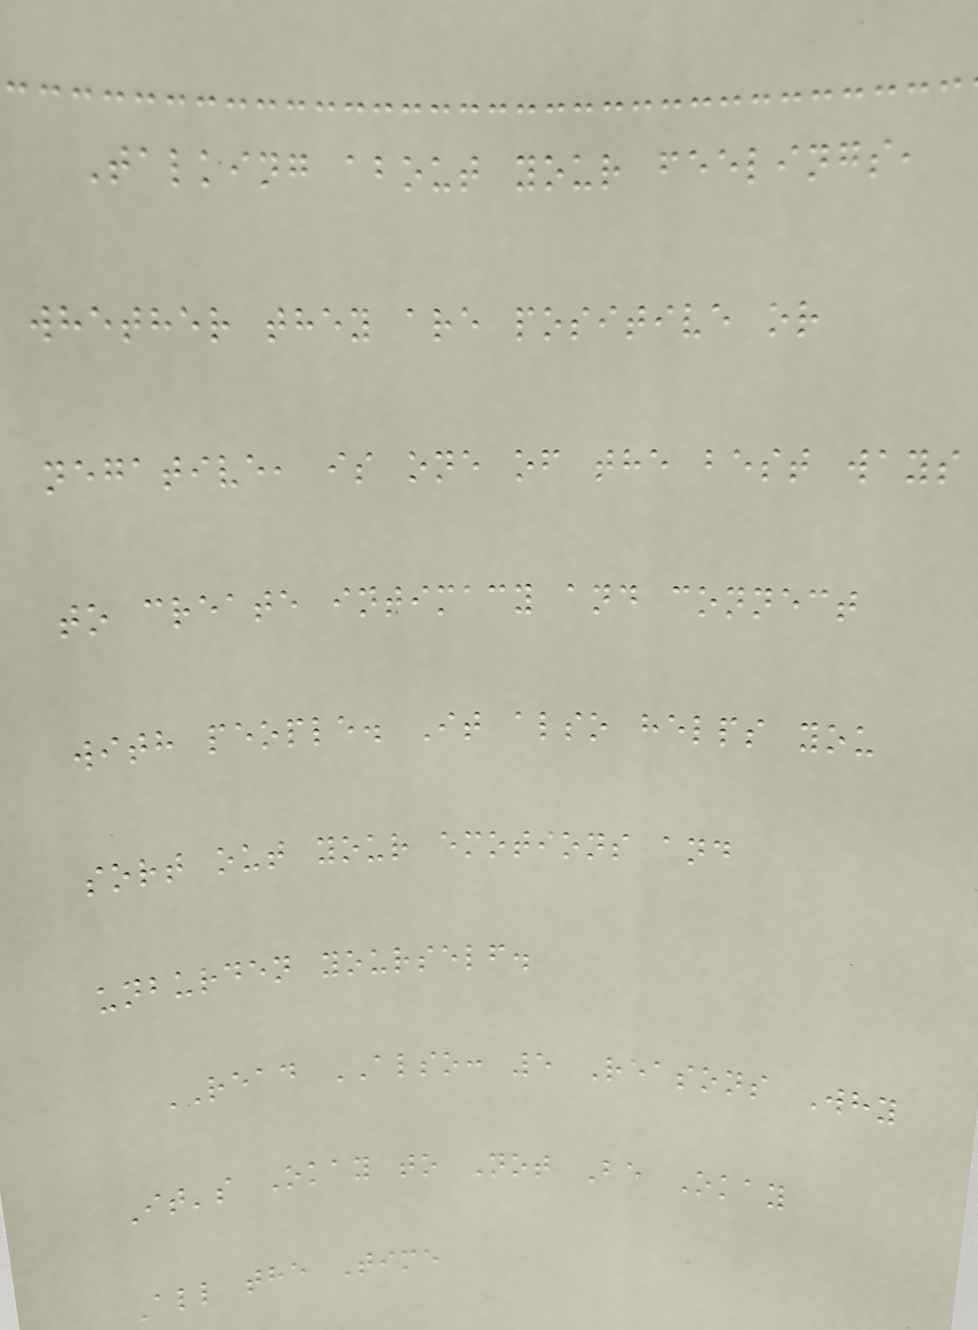Talking about your feelings,
whether they are positive or
negative, is one of the best ways
to create intimacy and connect
with people. It also helps you
sort out your emotions and
unburden yourself.
READ ALSO: 5 Reasons Why
It's Okay to Not Be Okay
All the Time
